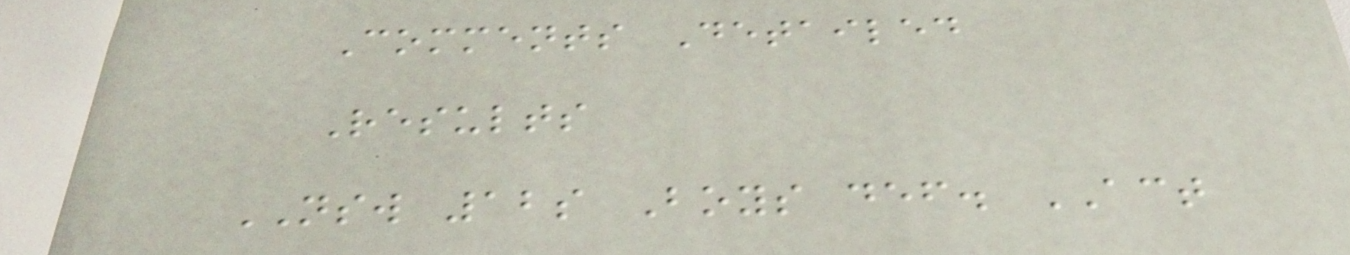Comments Detailed
Results
NSW 12s Boys def. ACT
